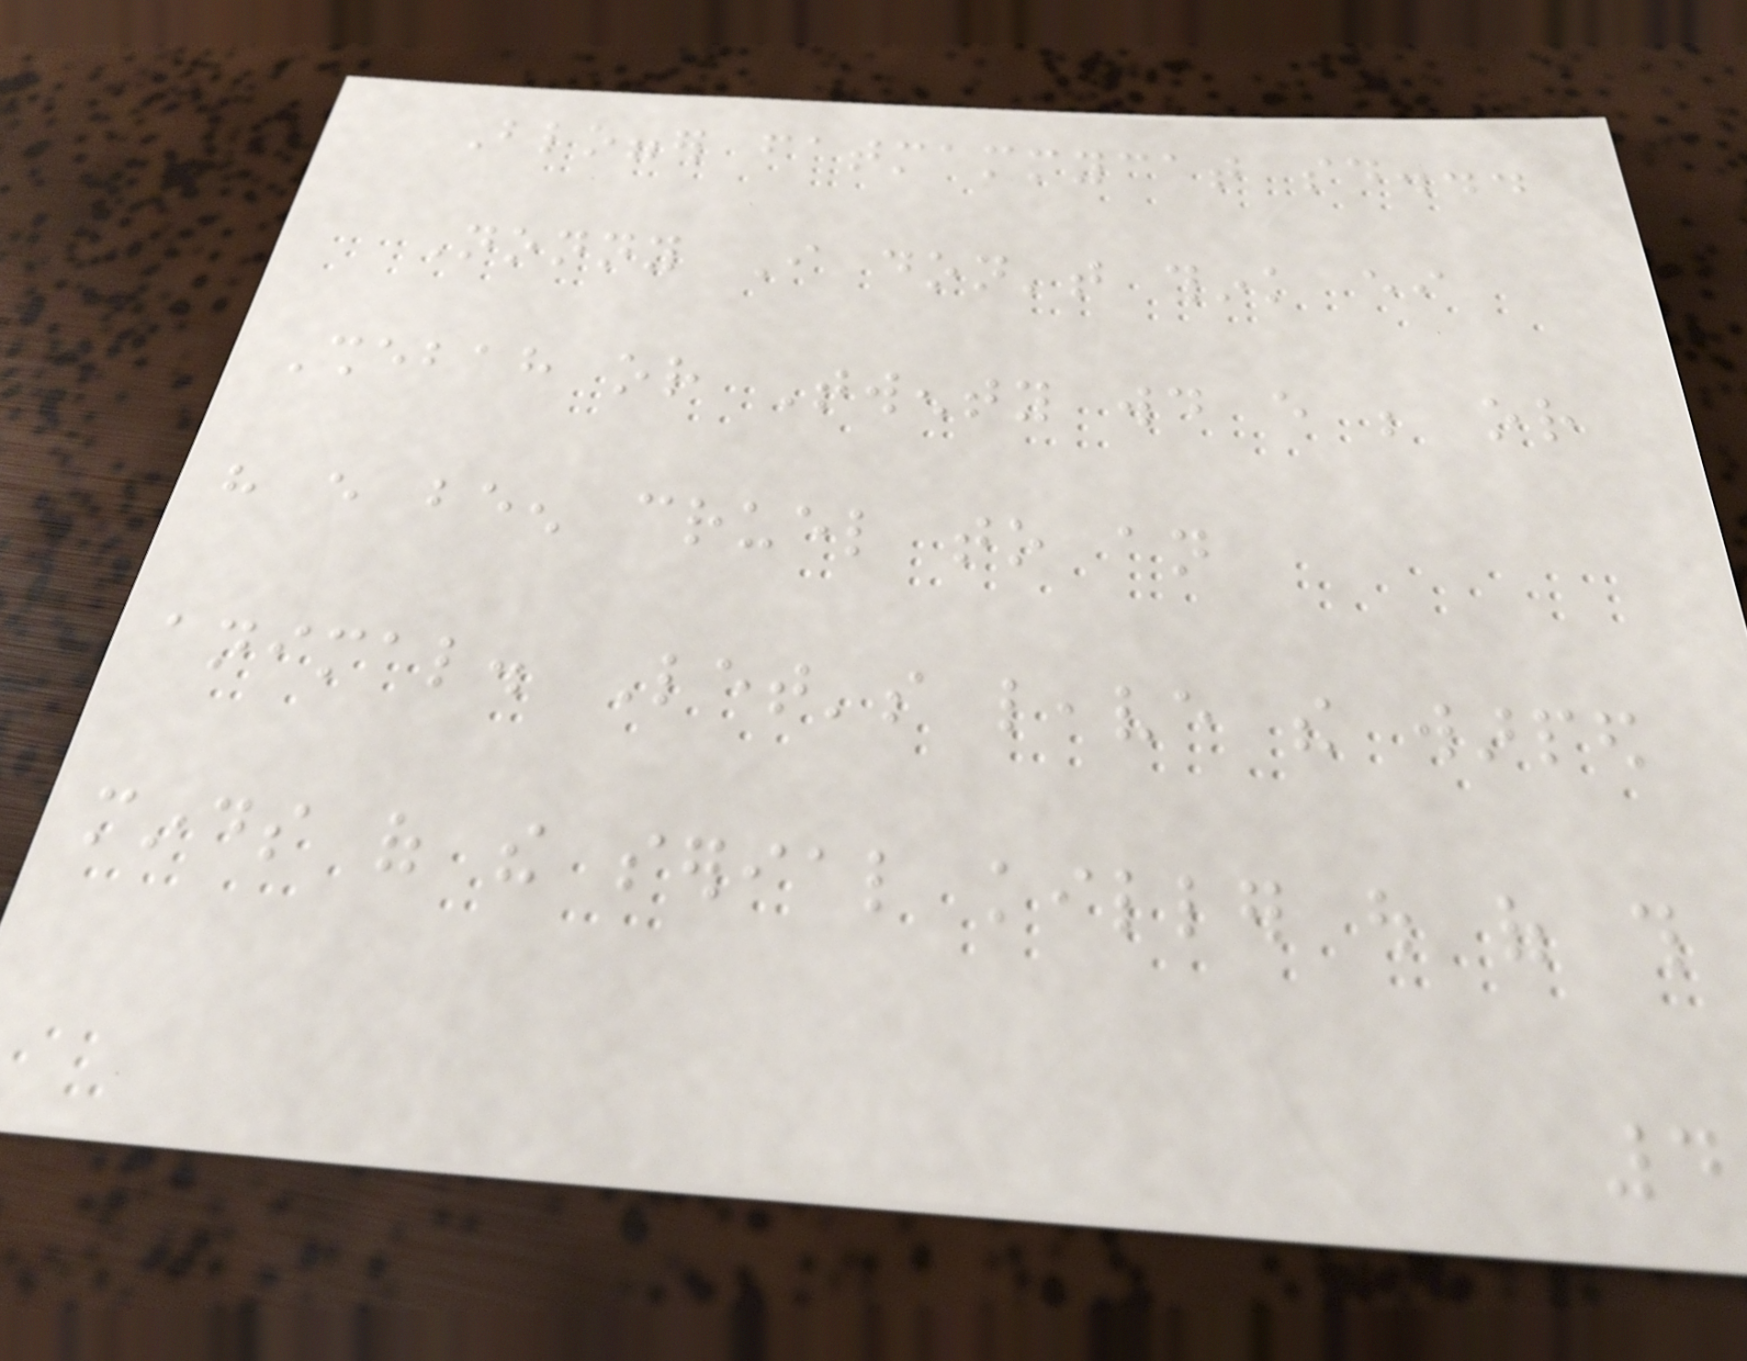Blogger fatmammycat said...
Nonny I don't think either
Shebah or Twenty would every be or
have every been cruel to an
animal. Let's leave the warped
minds of the serial killer out of this
4
